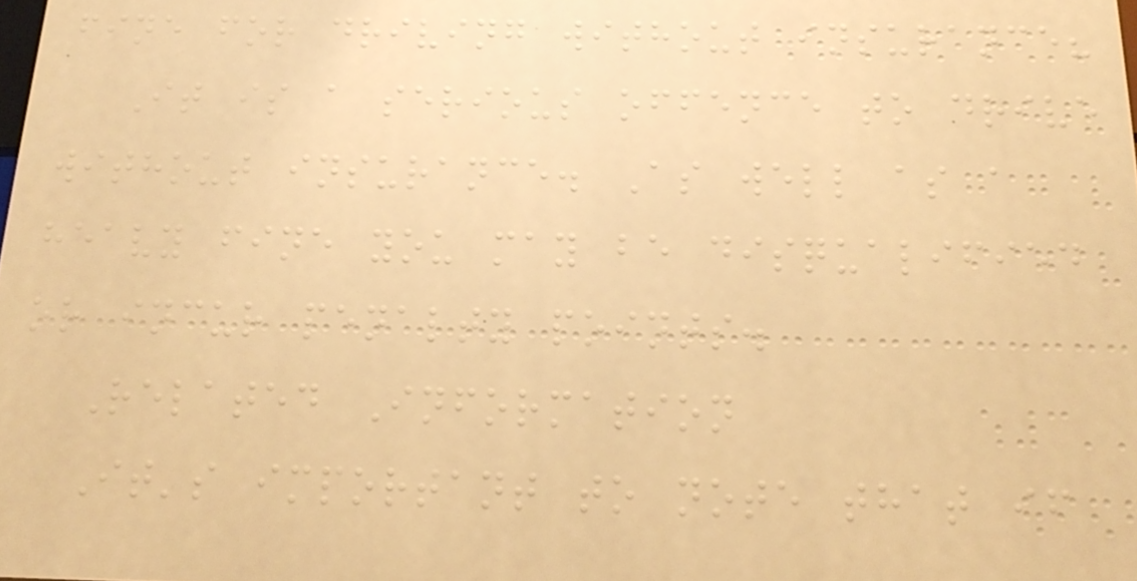fine for driving without insurance?
It is a serious offence to drive
without insurance. As well as a
heavy fine you may be disqualified
or incur penalty points.
Related Information
It's important to note that if
